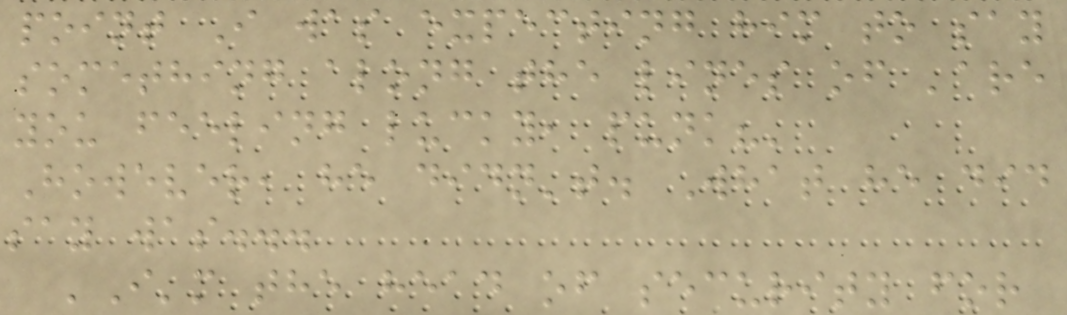point I was expecting him to say
something along the lines of 'are
you feeling lucky, punk?'
However, he didn't. What he did
say was...
'I'm the head of security for
